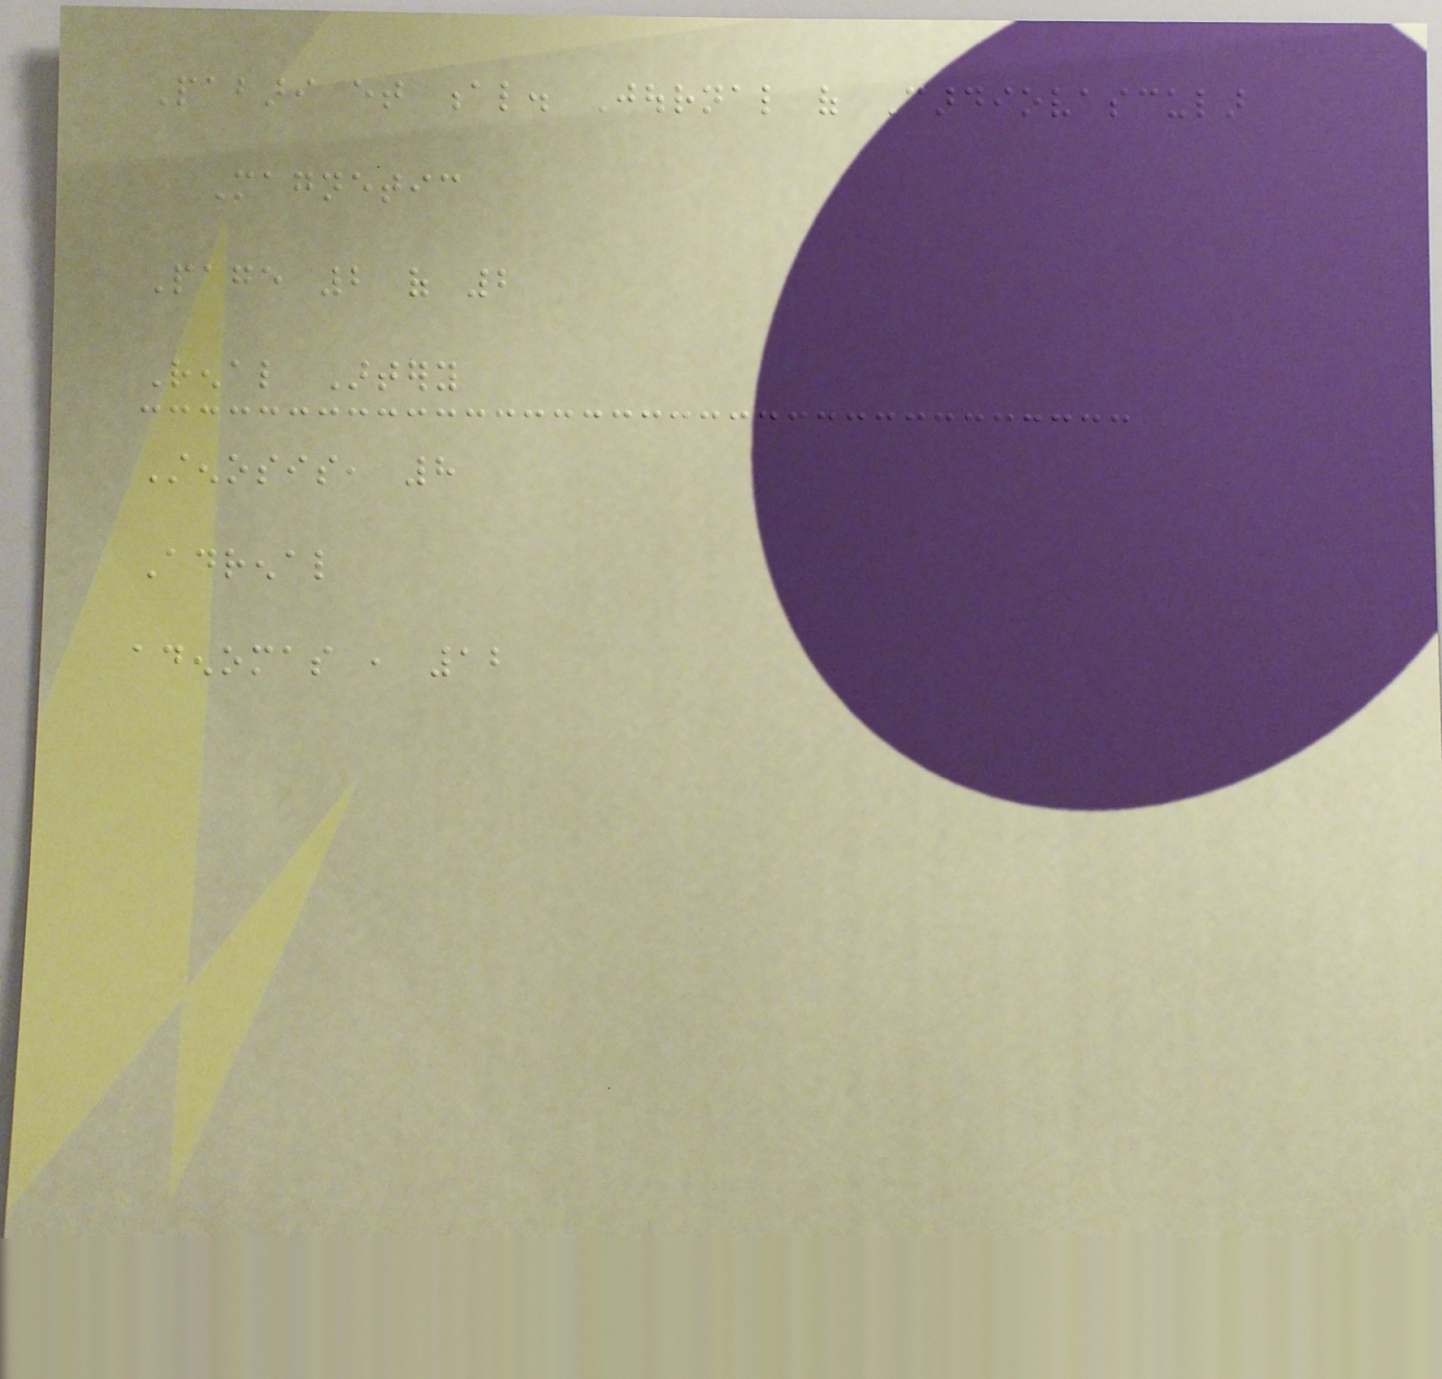Pabari et al. Journal of Cardiovascular
Magnetic
Page 2 of 2
Renal Artery
Stenosis, 8
Adrenal
adenomas , 12
